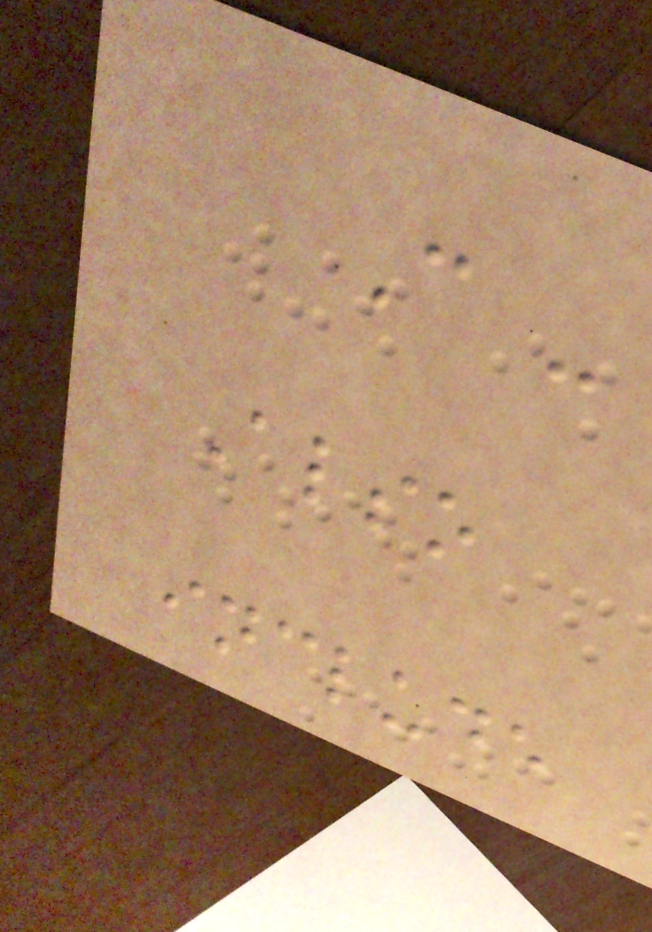C -
Also
include
